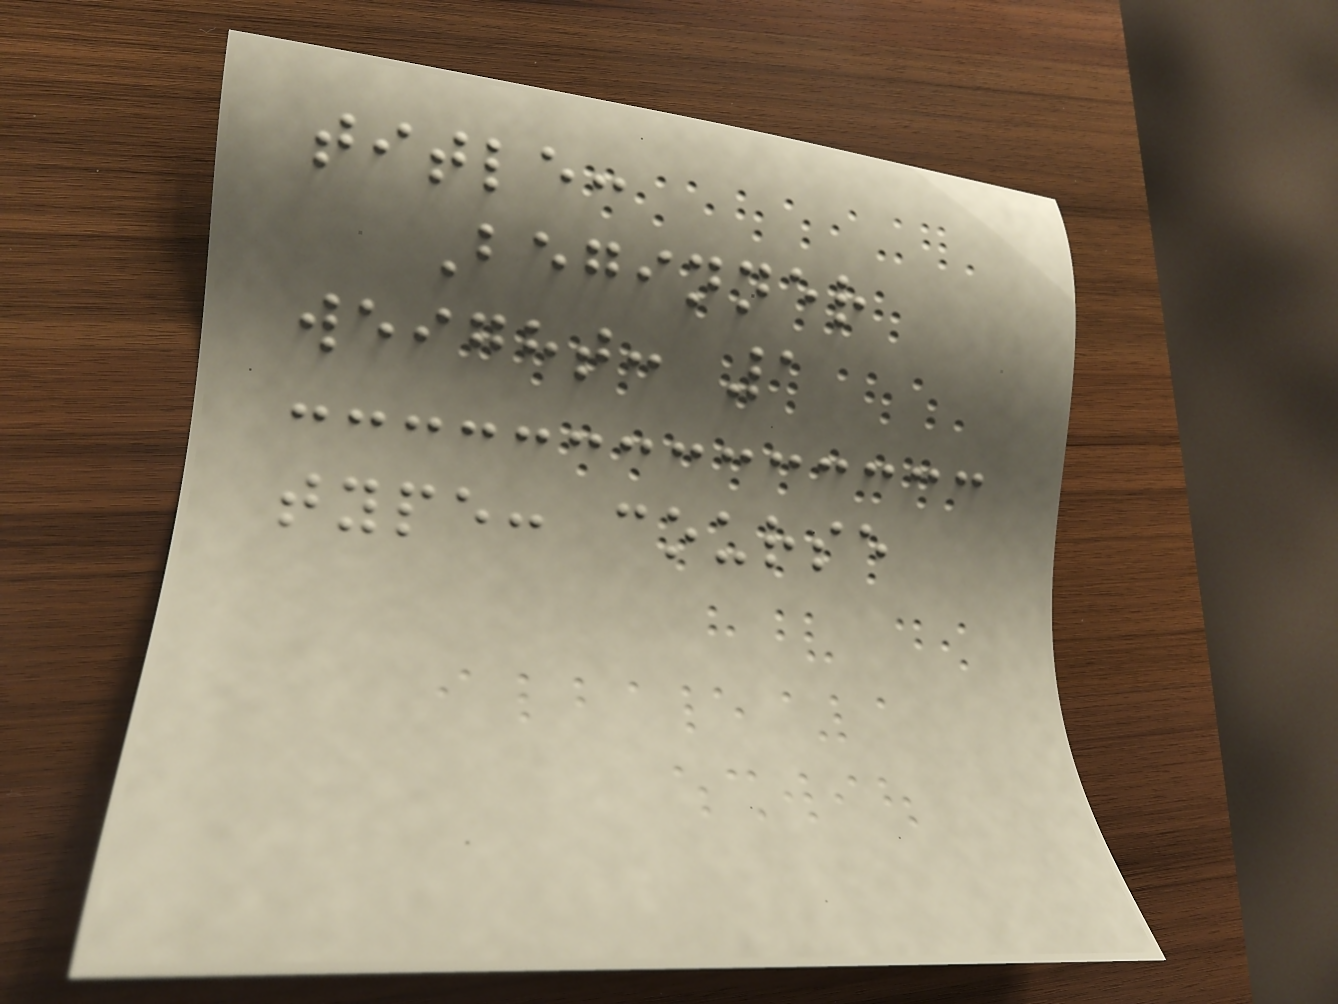title:
Beginner
weight: 1
type: course
